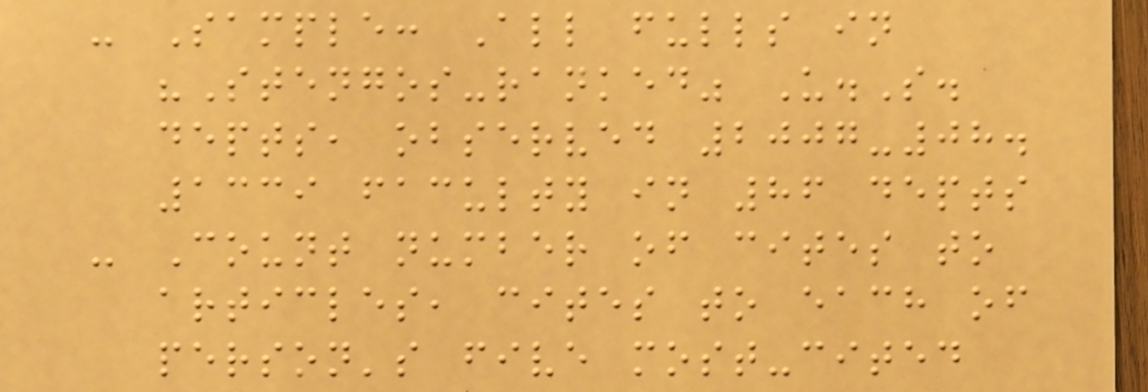- Sample: All fulls in
"Stengos-ranked" U.S.
depts, observed 2007-08.
1339 faculty in 86 depts
- Count number of cites to
articles, cites to each of
person's five most-cited
